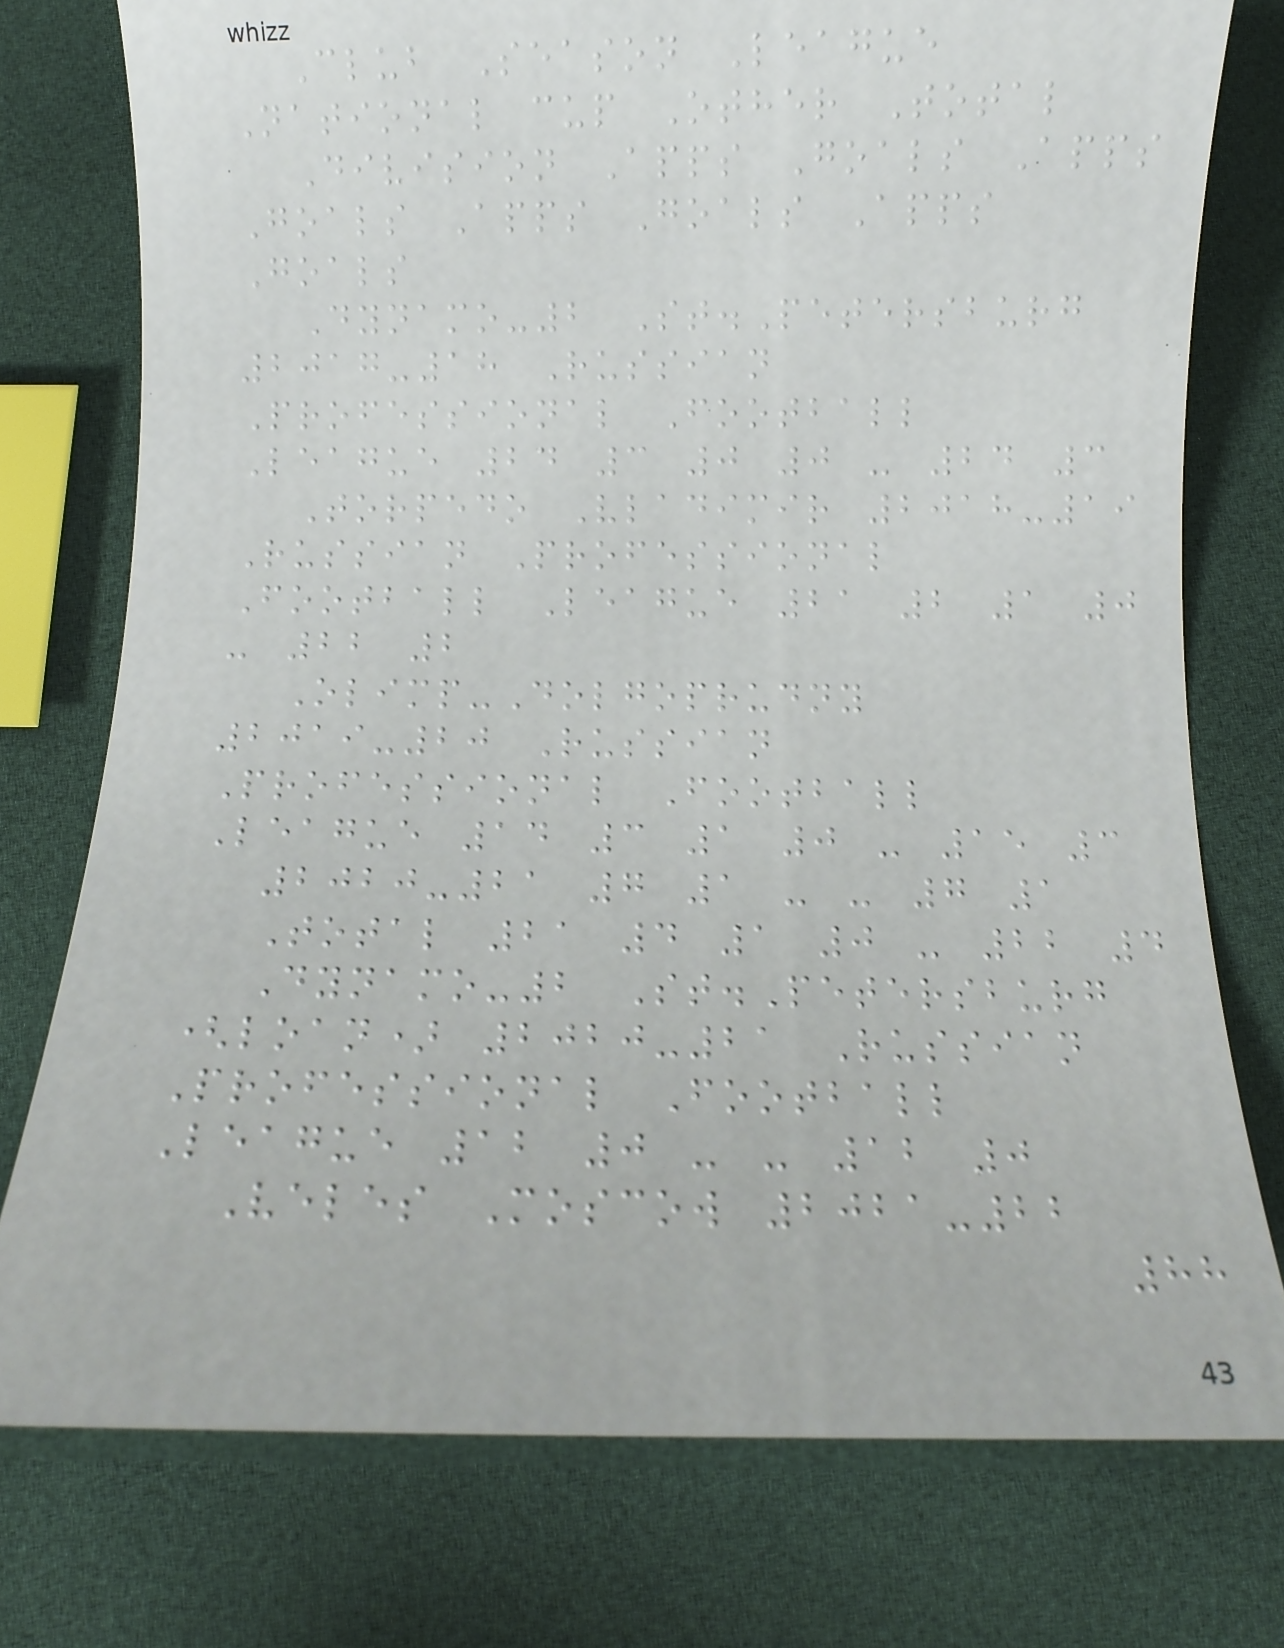Club Season League
National cup Other Total
Division Apps Goals Apps
Goals Apps Goals Apps
Goals
Dynamo-2 St.Petersburg
2017-18 Russian
Professional Football
League 24 3 0 0 - 24 3
Torpedo Vladimir 2018-19
Russian Professional
Football League 21 2 1 0
- 22 2
Olimp-Dolgoprudny
2019-20 Russian
Professional Football
League 14 3 1 0 - 15 3
2020-21 7 1 - - 7 1
Total 21 4 1 0 - 22 4
Dynamo-2 St.Petersburg
(loan) 2020-21 Russian
Professional Football
League 12 0 - - 12 0
Veles Moscow 2021-22
88
